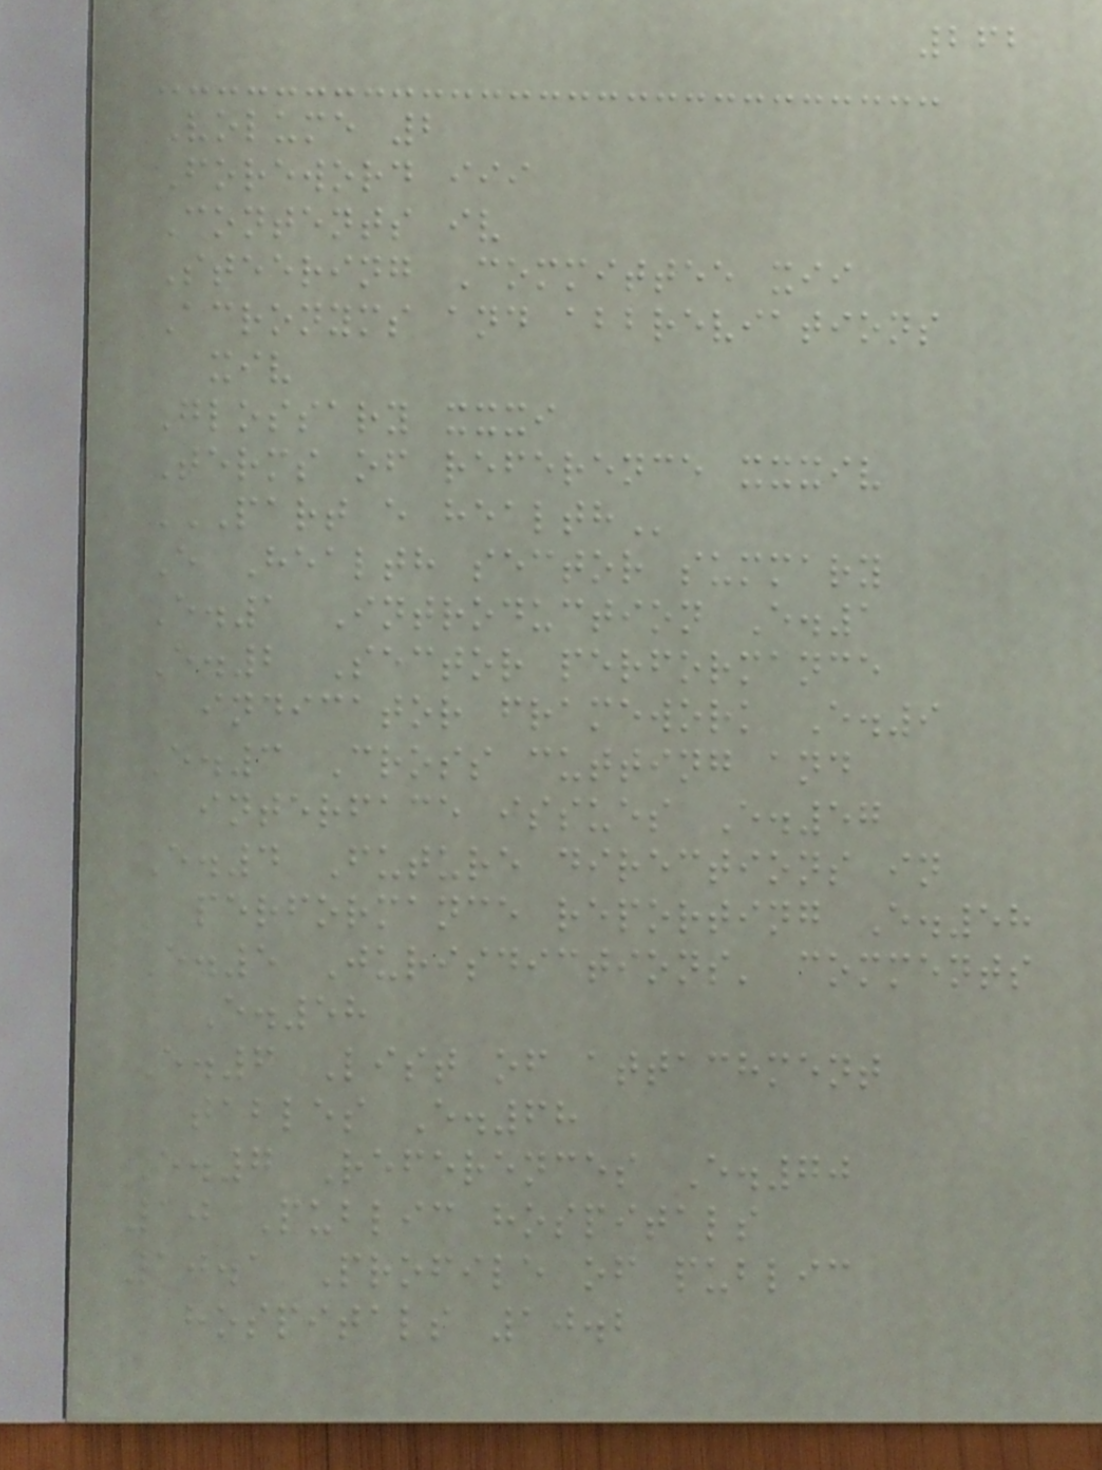262
Volume 2
Foreword iii
Contents iv
Steering Committee xii
Acronyms and abbreviations
xiv
Glossary xxxi
Terms of reference xxxiv
PART E HEALTH
E Health sector summary
E.1 Introduction E.1
E.2 Sector performance
indicator framework E.9
E.3 Cross cutting and
interface issues E.57
E.4 Future directions in
performance reporting E.58
E.5 Jurisdictions' comments
E.58
E.6 List of attachment
tables E.68
E.7 References E.70
10 Public hospitals
10.1 Profile of public
hospitals 10.2
